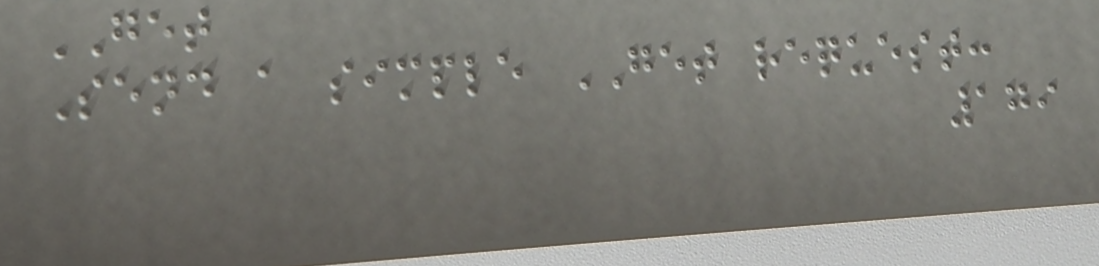GET
Send a simple GET request:
179
